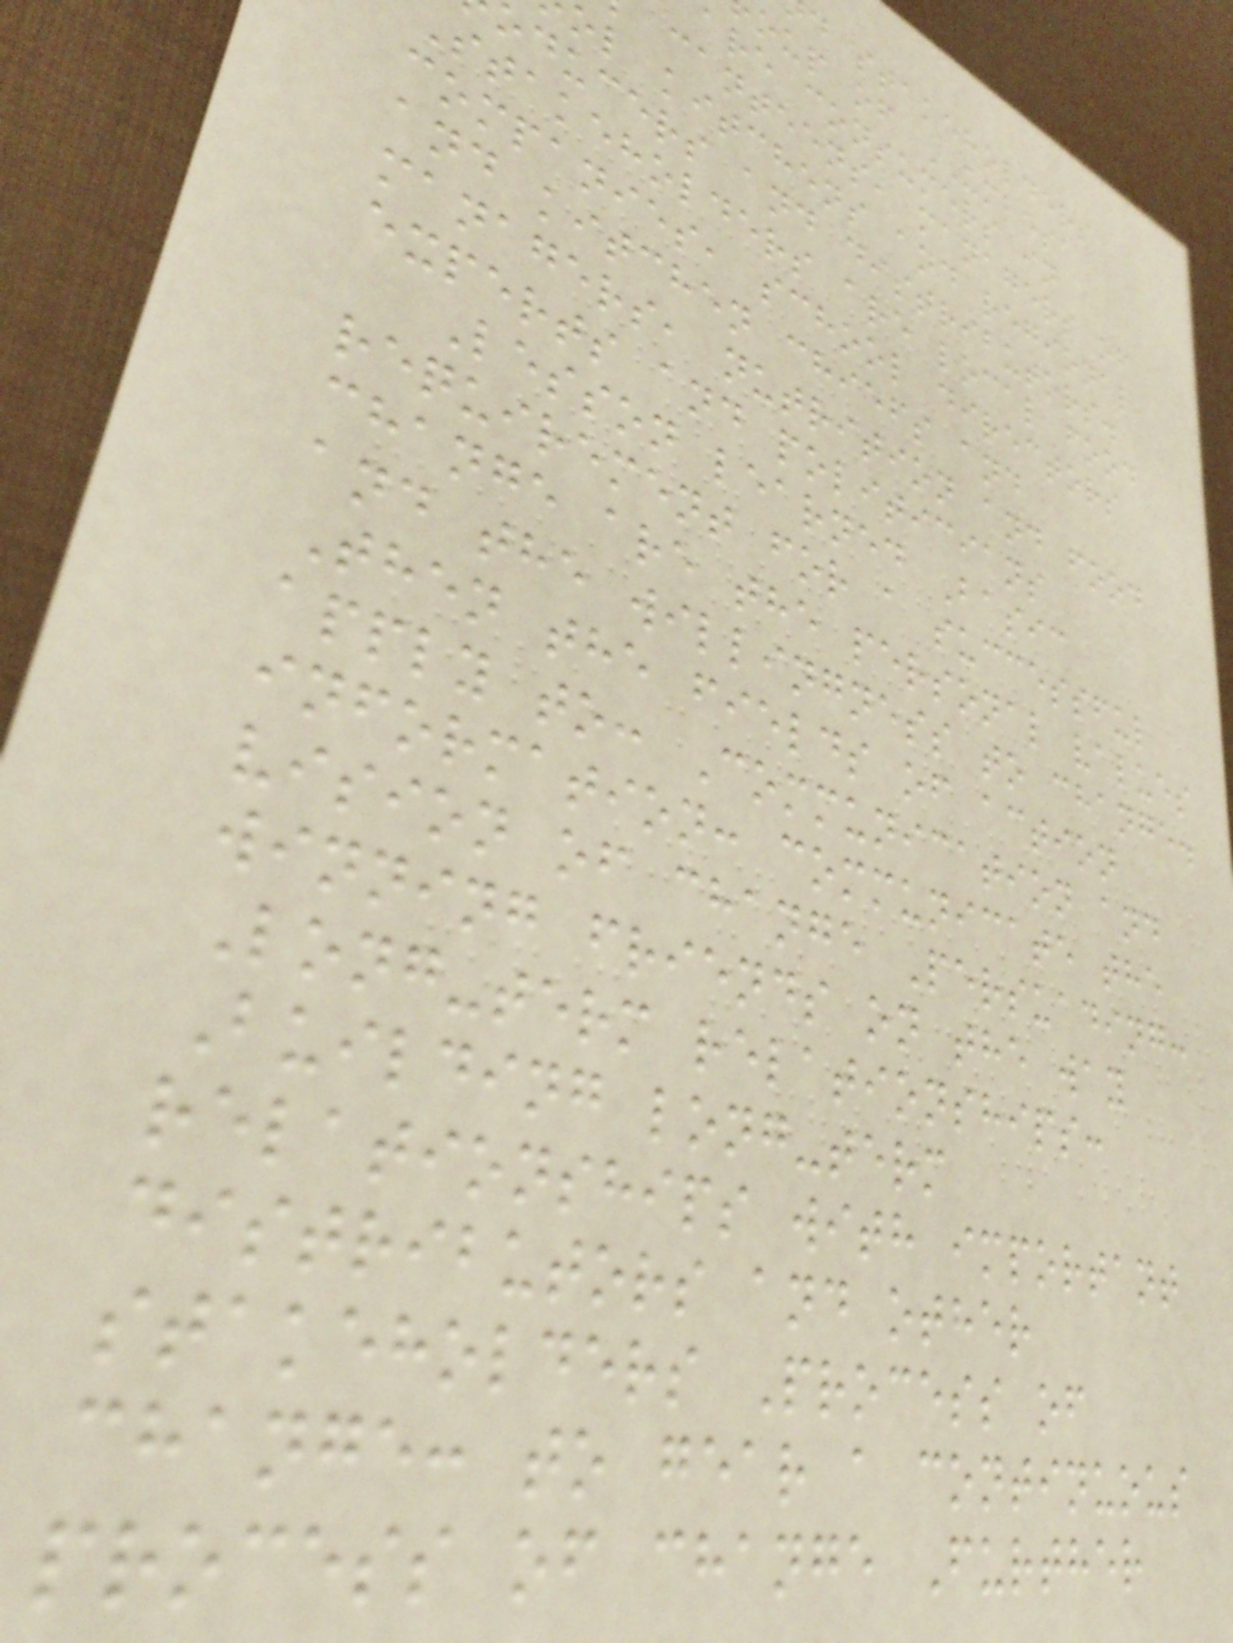d stakeholders
oup of UMBESA
are consumers in
canteens, managers of
ol kitchens and regional
oducers and distributors.
stakeholders are local food
companies, school directors
and kitchen chiefs and
managers, nutrition and food
experts and politicians
Lesson learned Basic
requirement for a successful
change are the personal values
and the willingness to change.
Then the fields of action
apply to: Communication and
information: communicate the
vision of change Persuading:
winning friends on the way
Long-term relationships:
Building long-term
relationships with important
distributors and other
stakeholders Process of
change: to gear a continuous
process of change Further
